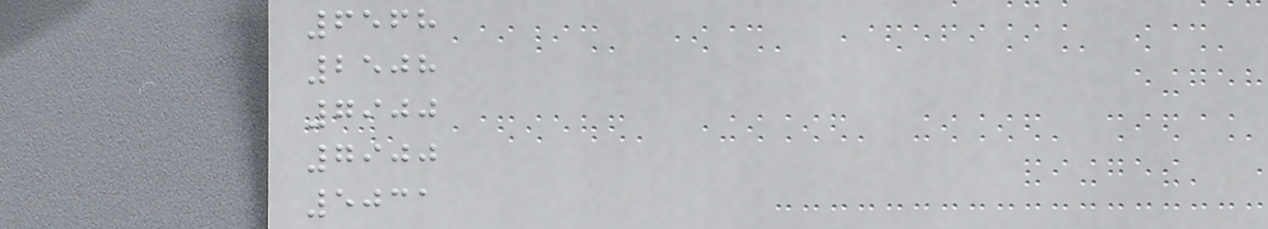6568
2508
7900
7900
5031
